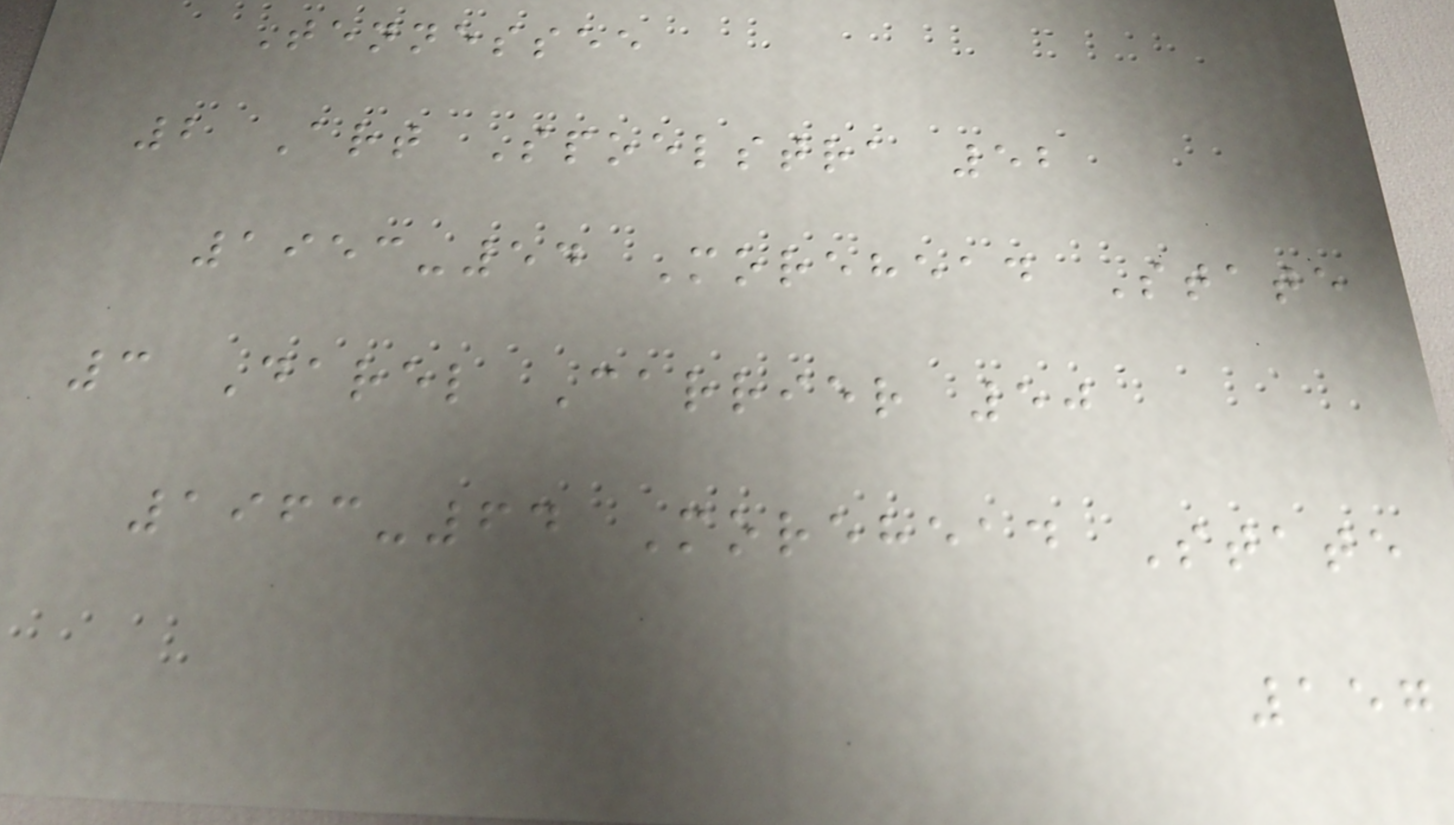Tennessee
2 Art Spoelstra 52
1953-54 Morehead State
3 Darel Carrier 50
1963-64 Morehead State
157
